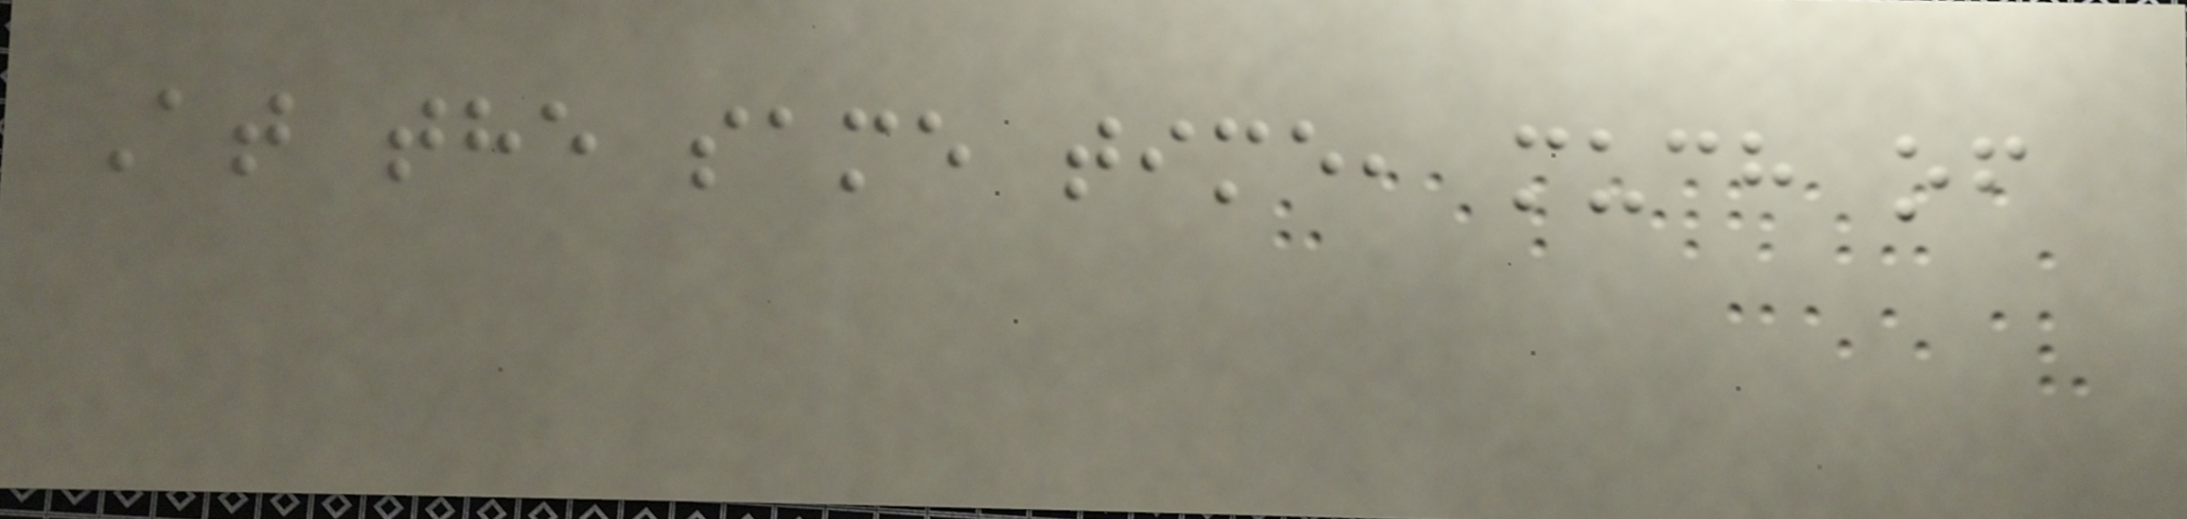At the same time, much of
